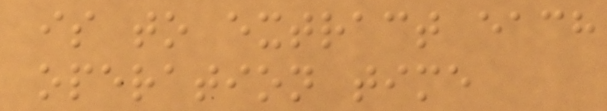is to extract each
operation time
